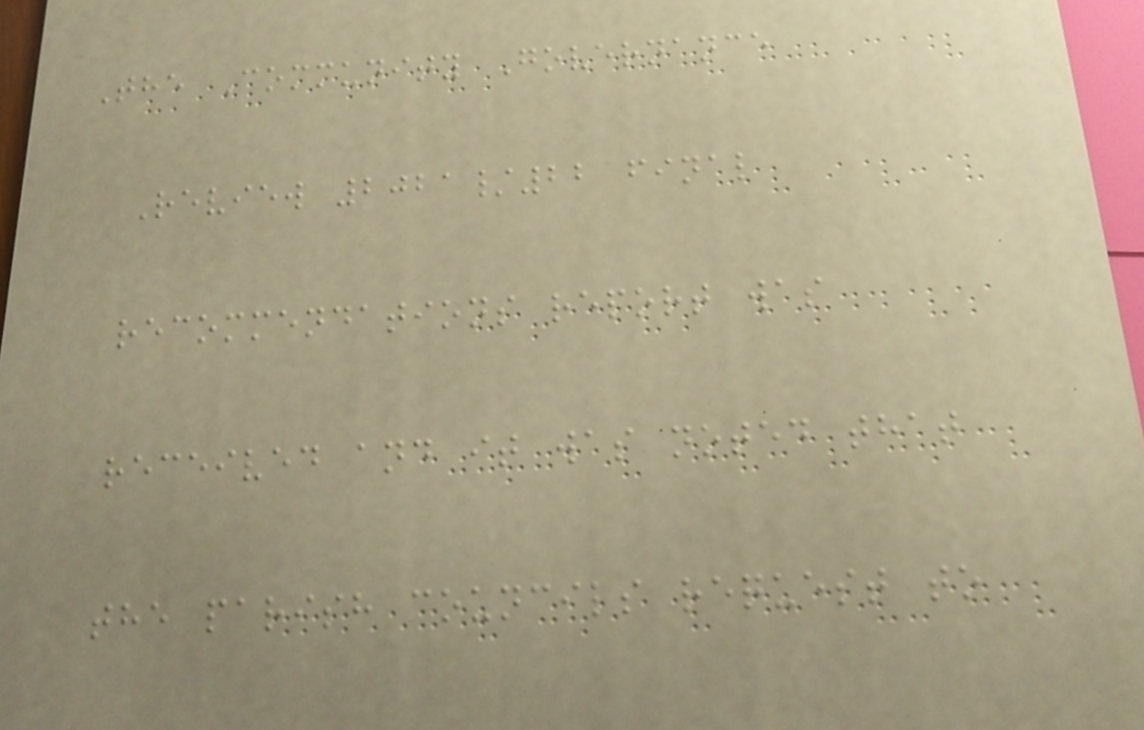The Community Governance
Review 2021/22 final
recommendations report was
received and it was noted that
the parish councils request to
